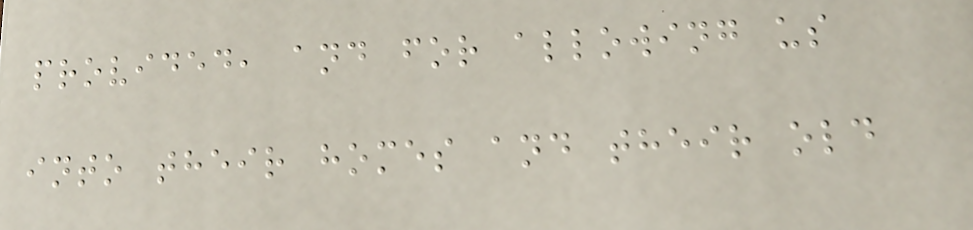provided, and for allowing us
into their homes and their old
